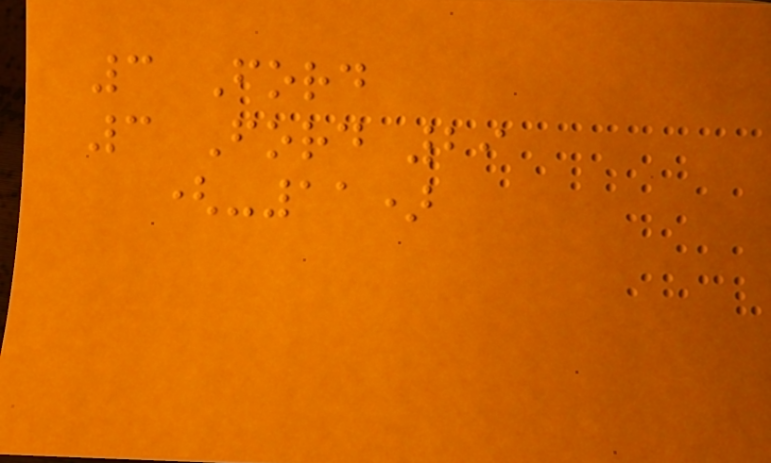3 Ford
3 Ford 29
(-11)
